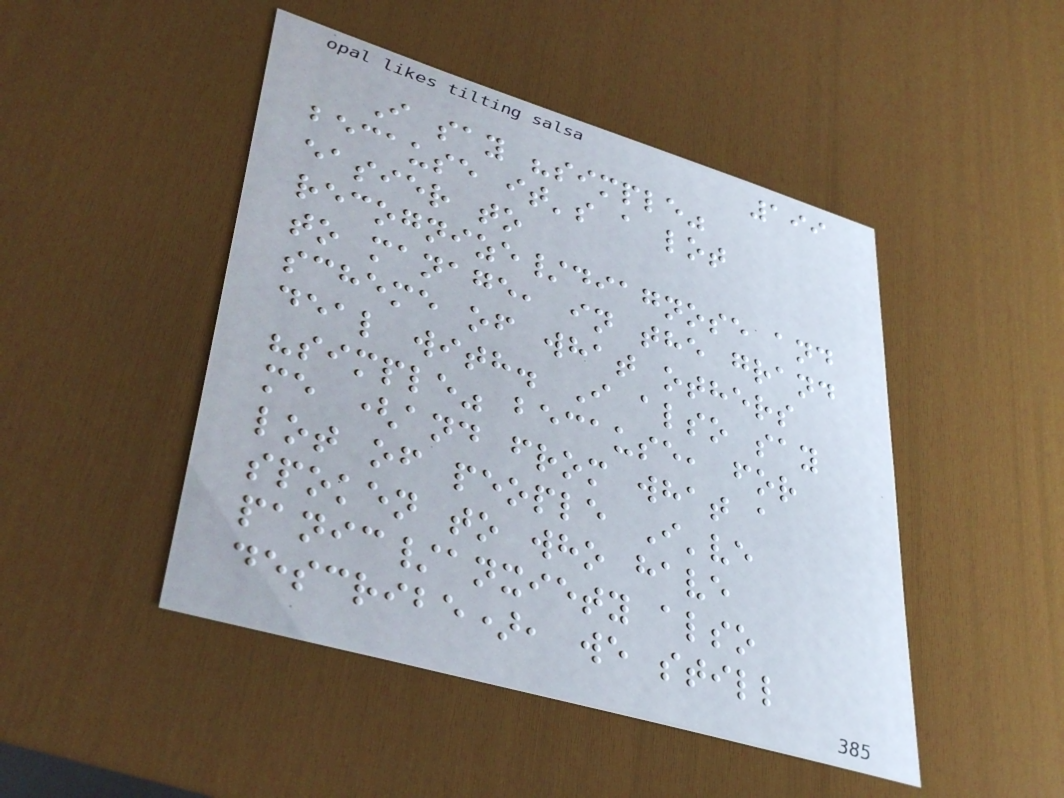199
I say "simple"
because it's a lot
easier to
recognize/diagnose and
to manage, in the grand
scheme of what others
deal with. I also say
"simple" because, for
me (and from what a
lot of people I've
spoken to who have
panic/anxiety also
describe), we still
